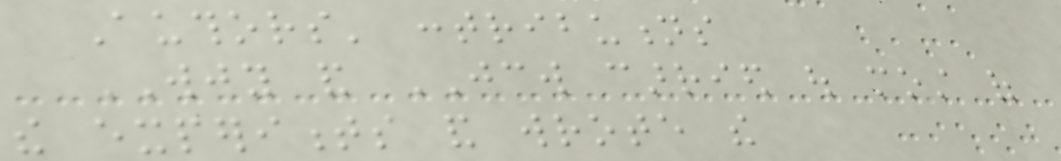Authors' contributions
WJY and JCW carried out most of
the experiments and wrote the
